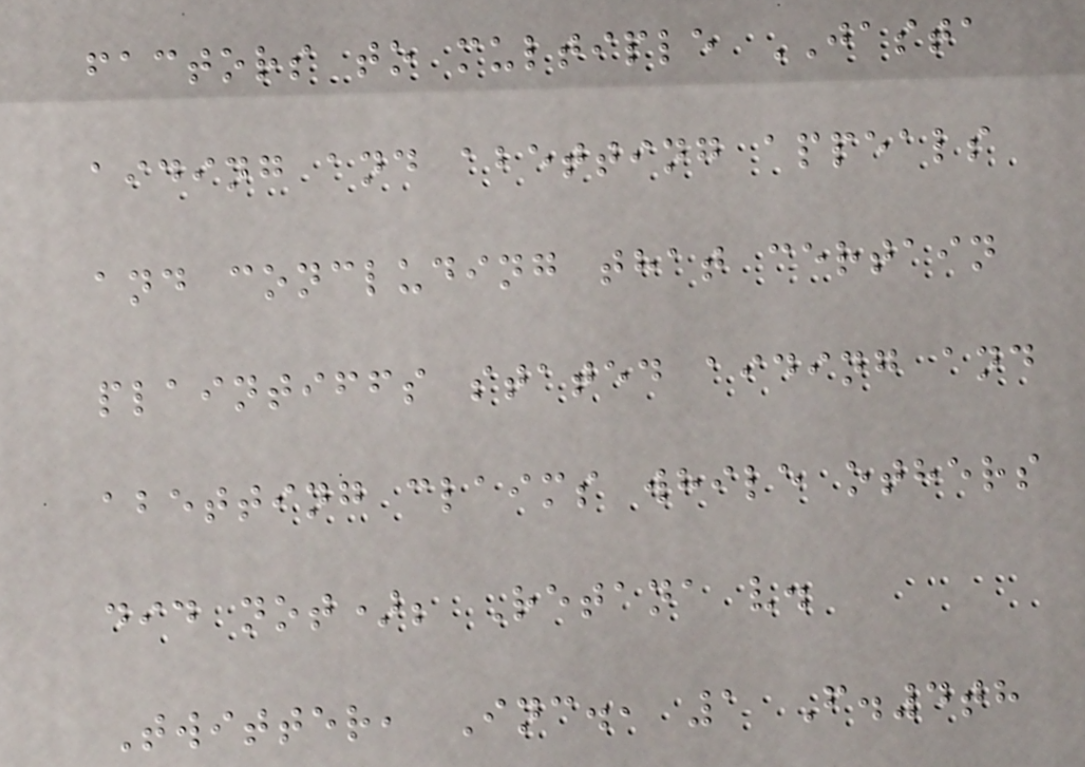factors to multiple JASTA
aiding and abetting appeals
and concluding that certain
plaintiffs stated aiding and
abetting claims while others
did not); Retana v.
Twitter, Inc., 1 F.4th
